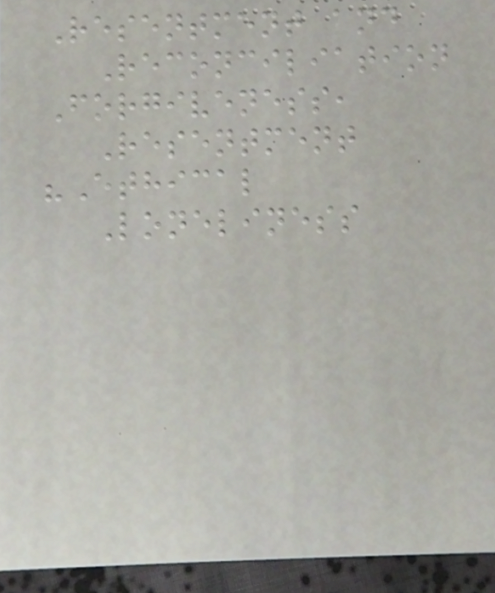Resentment and
Reconciliation
Forgiveness,
Resentment
"Ethical
Loneliness
